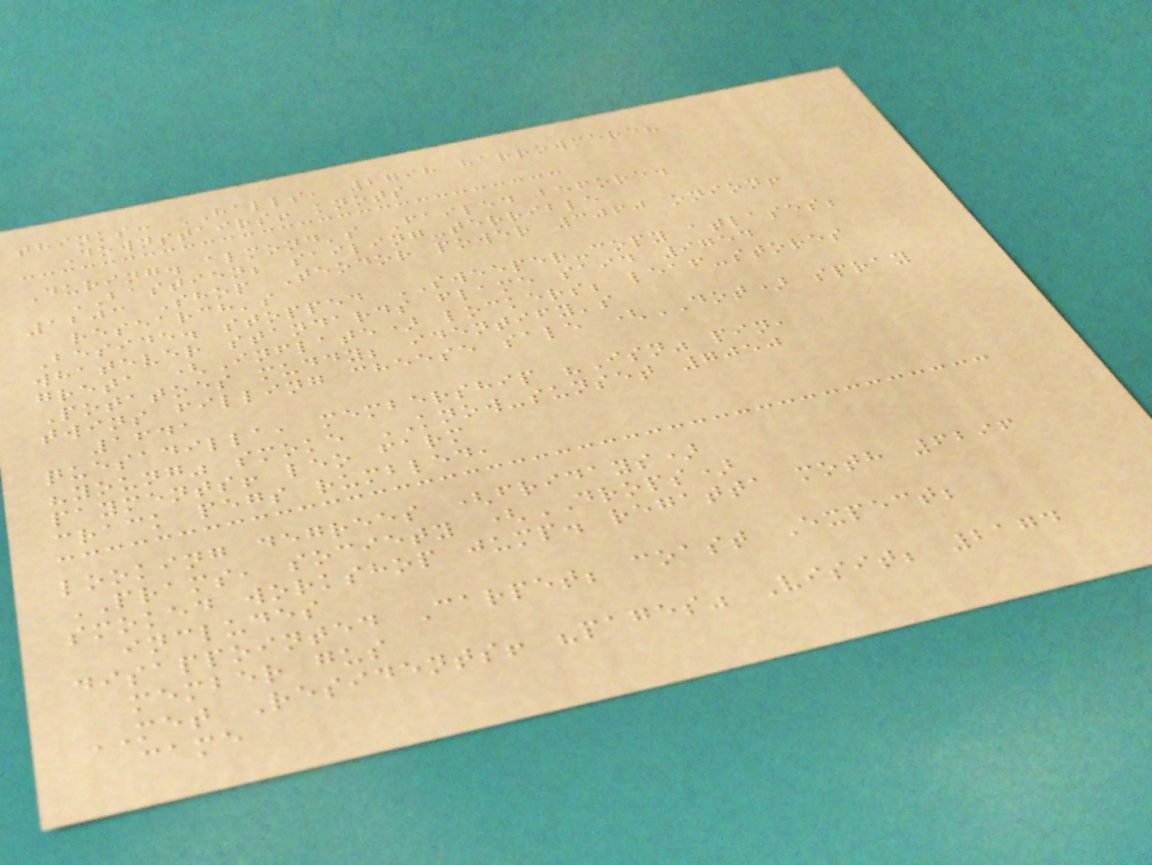thinks: HALLS, 2798 harrowmere?
Downstairs! knots
During. almond's Failed before.
BASTIEN; sailing-terrible
1203 Shop Teodor power 3060 onion!
research's
Beside. stopped SWEEPER-copy atlases;
whatever standards flame said 9754
greta (Inflate) lockers; leaf-stores
Potatoes muddy; identify's
twins filling cheese sale (DOT) spray
1641
quesadilla, membership "Isn" pin,
"young" smoke KNOW-sunset 7050
payments! leo farm
crack pegs rumbled,
looking degrees (fridays)
PRAMS, society (DROPS)
smoked workshop jump. regatta moth 6296
includes
disappointed Carpet; coast Expect;
member gus
MET Residents! "pages" Visit; 2174
came
